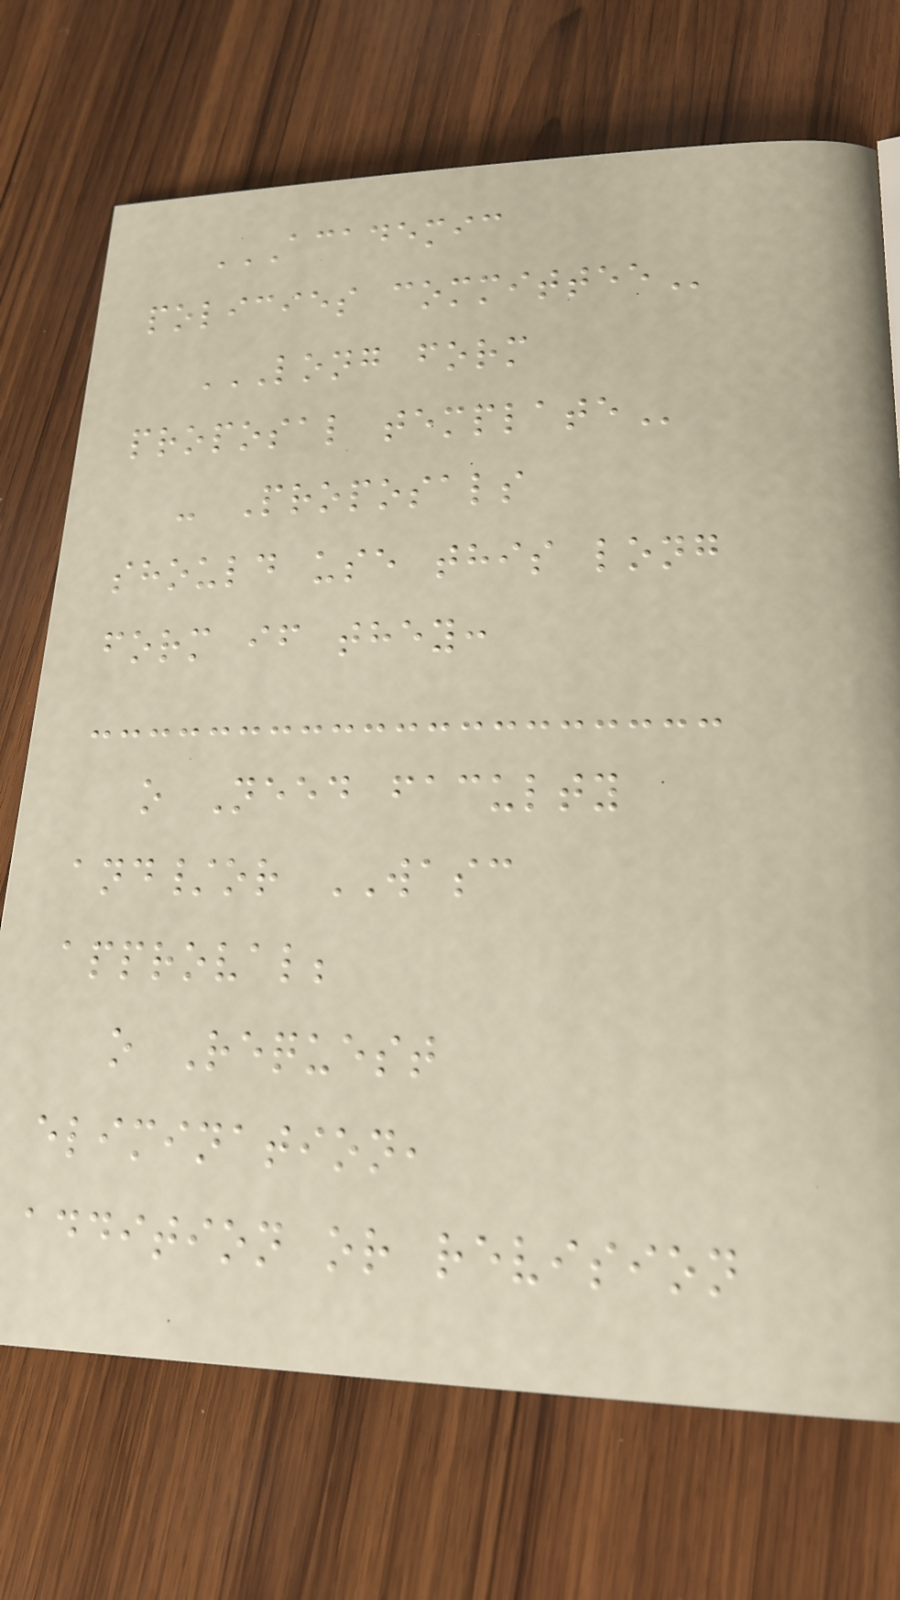ACADEMIC
POLICIES COMMITTEE
LONG FORM
PROPOSAL TEMPLATE
- Proposals
should use this long
form if they:
o Need faculty
and/or WASC
approval;
o Request
elimination,
addition or revision
